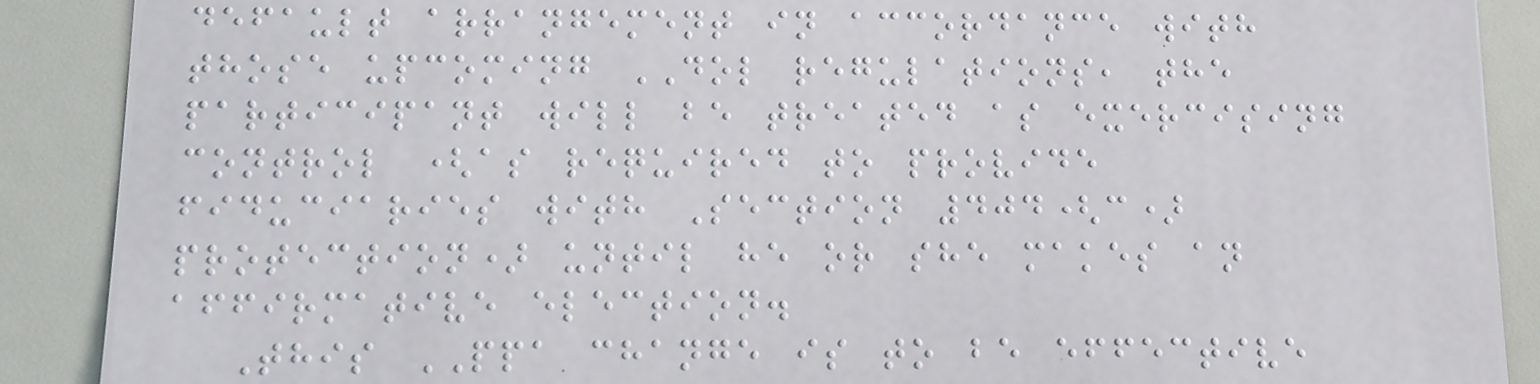default arrangement in accordance with
those upcoming DOL regulations, the
participant will be treated as exercising
control (as required to provide
fiduciaries with Section 404(c)
protection) until he or she makes an
affirmative election.
This PPA change is to be effective
